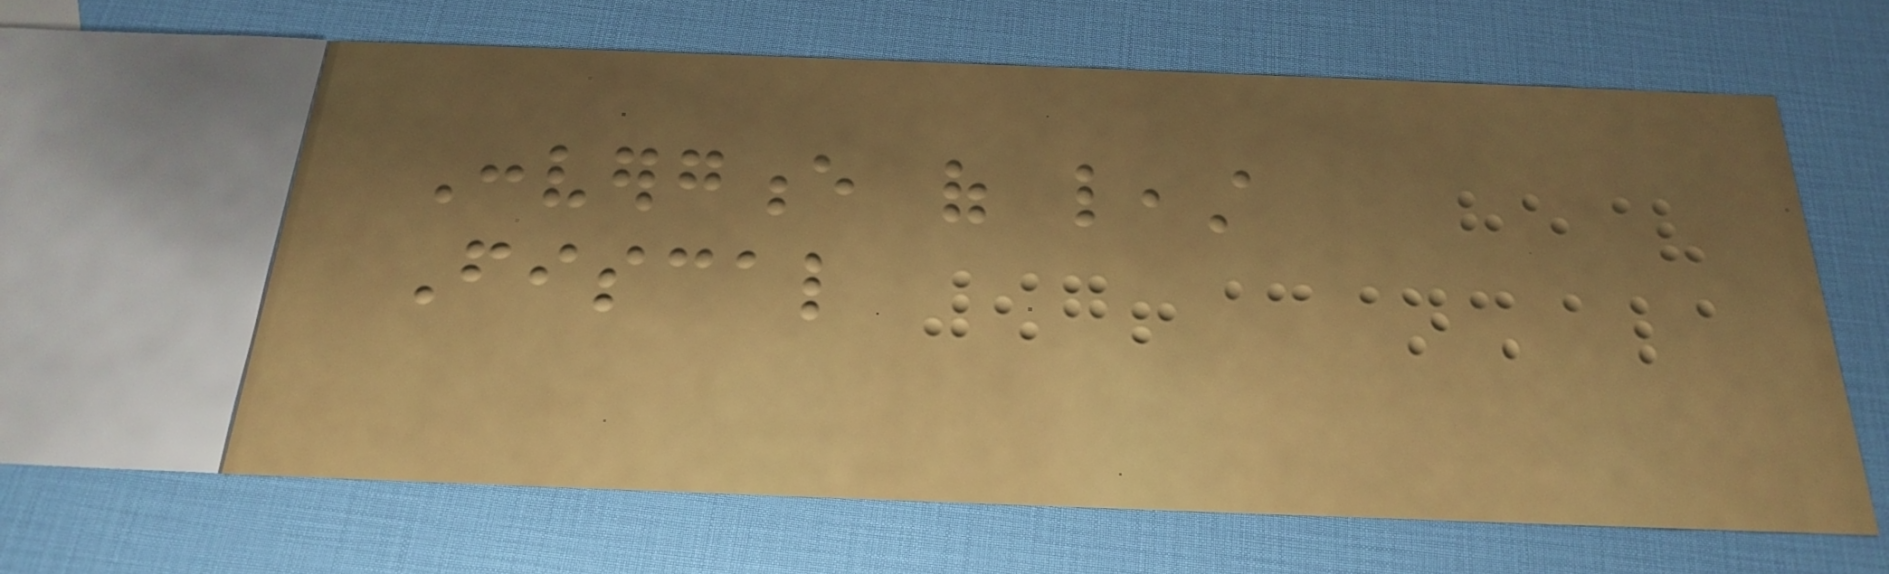Convergence of least
Fiscal
